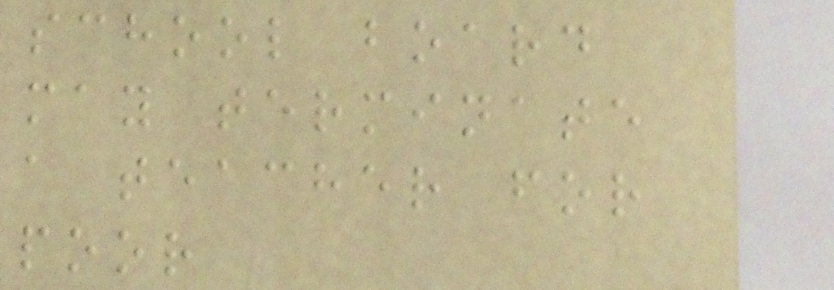school board
may terminate
a teacher for
poor
